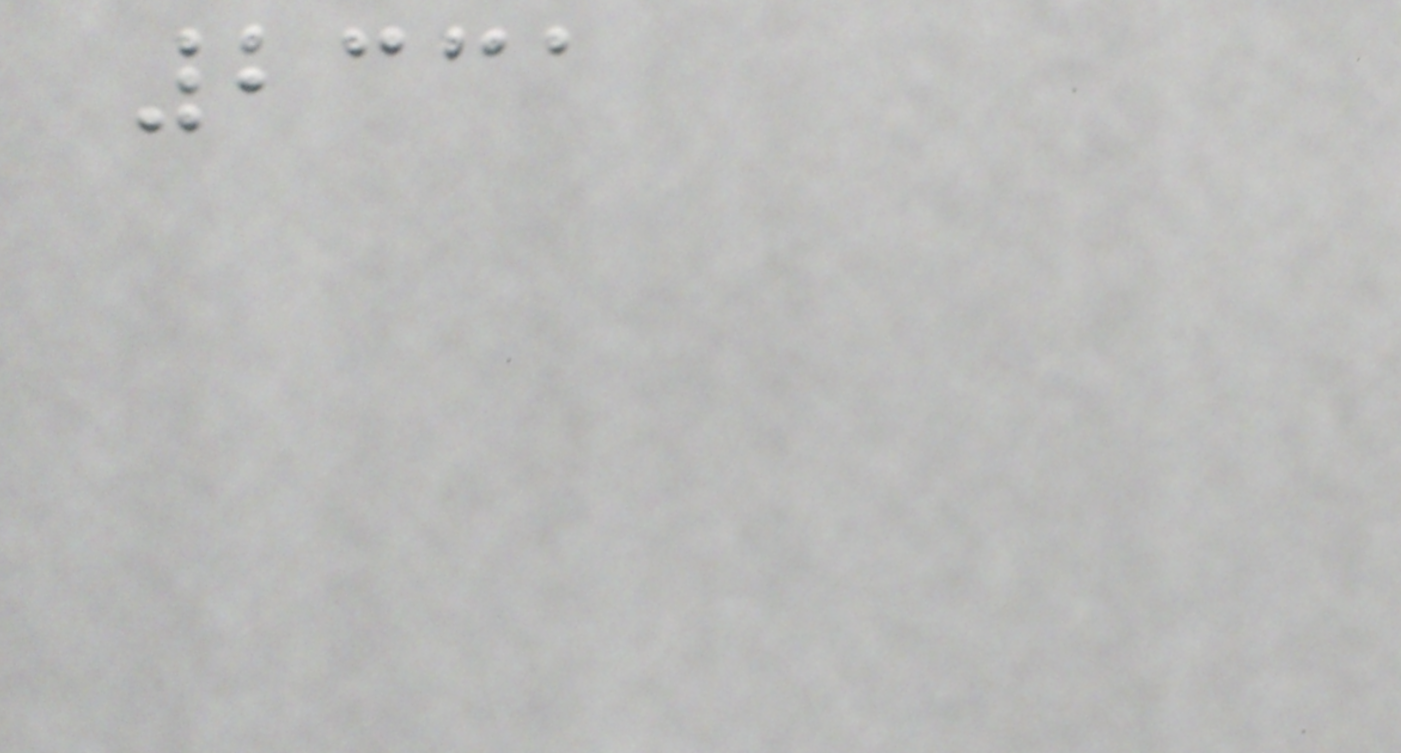2331
